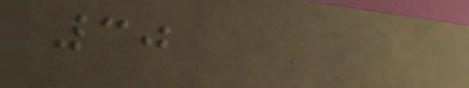30
